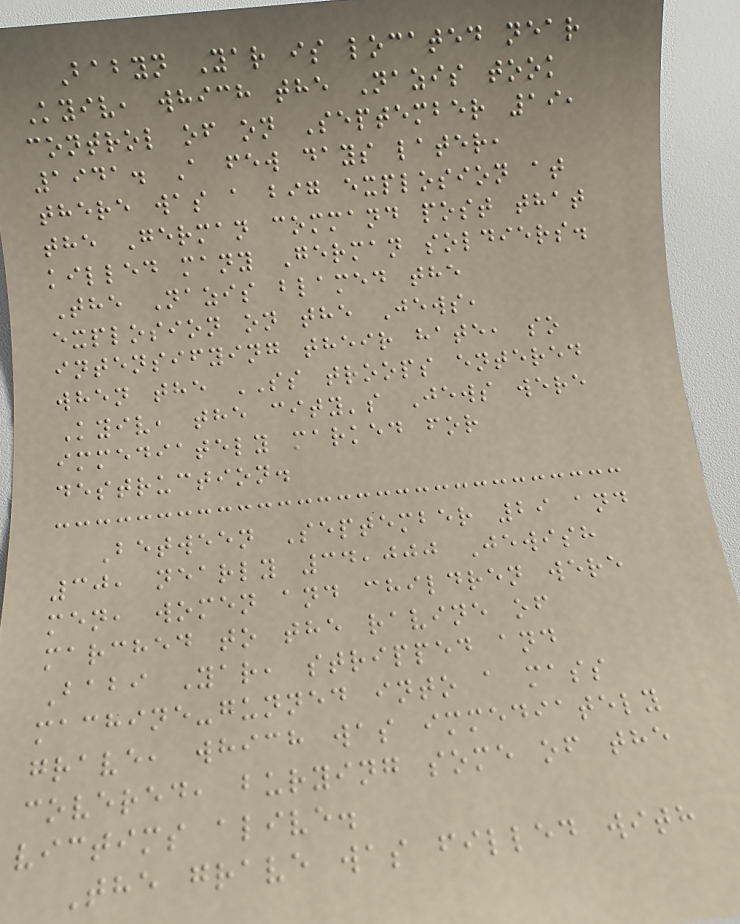Babyn Yar is located near
Kyiv, which the Nazis took
control of on September 19,
1941. A few days later,
there was a big explosion at
the German command post that
killed many German soldiers.
The Nazis blamed the
explosion on the Jews,
intensifying their hate, so
when the SS troops entered
Kyiv, the city's Jews were
immediately marked for
destruction.
Between September 29 and
30, nearly 34,000 Jewish
men, women and children were
marched to the ravine of
Babi Yar, stripped and
machine-gunned into a mass
grave, which was immediately
covered, burying some of the
victims alive.
The grave was filled with
